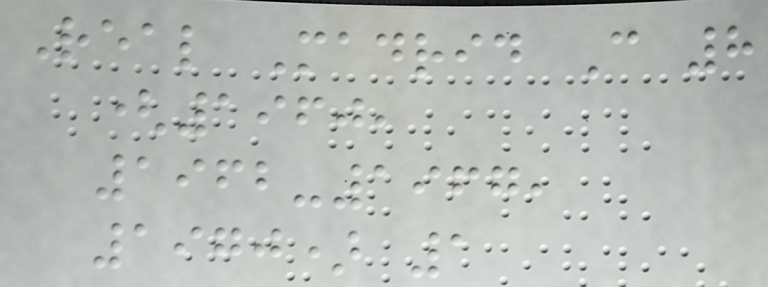Real Madrid C 8
(1960,
1962-1967,
1970) 1
